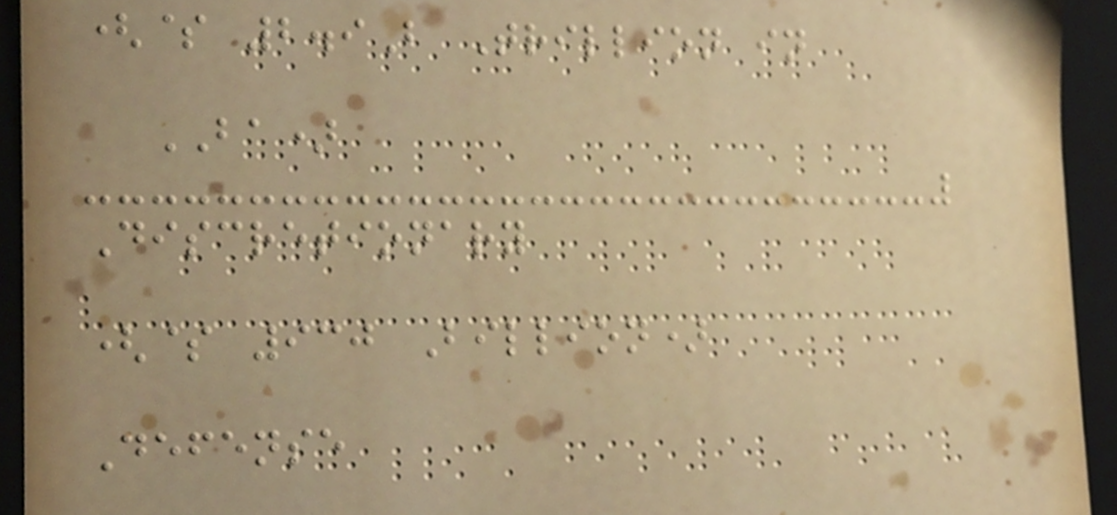($ 2.9B Trillion in
BA)
Discretionary
($ 930 Billion)
Defense
